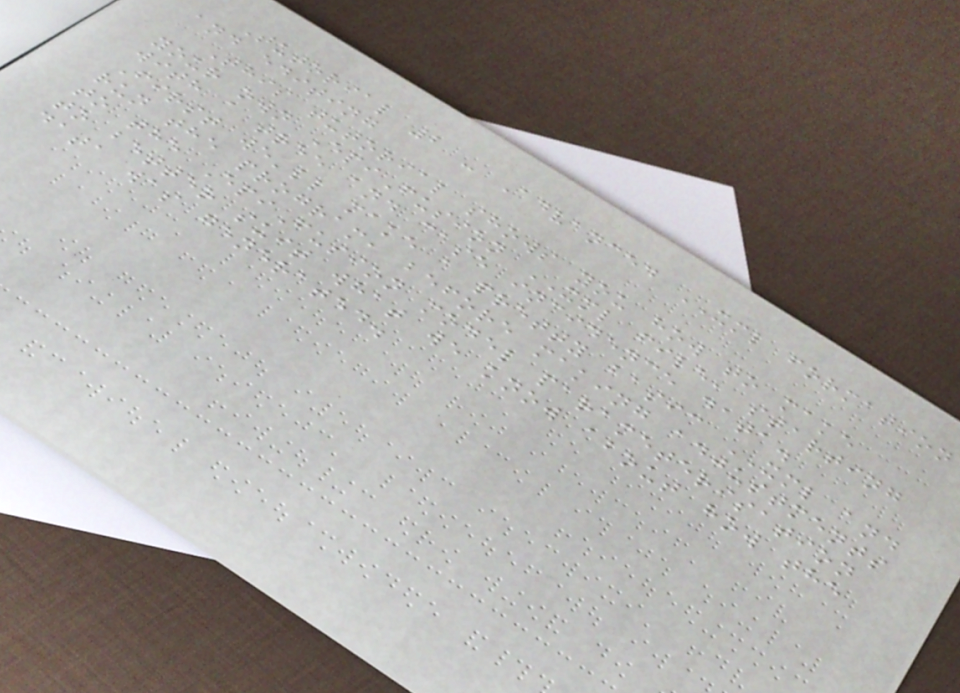Tutorial 2 - Advanced XML formation
and editing
This tutorial shows you how to make
your own EpiFusion XML file, starting
with a tree and case incidence data.
First we'll make a pretty basic XML and
run the program, before making adjustments
to the EpiFusion model parameterisation
to better suit what we know about how the
data was generated.
